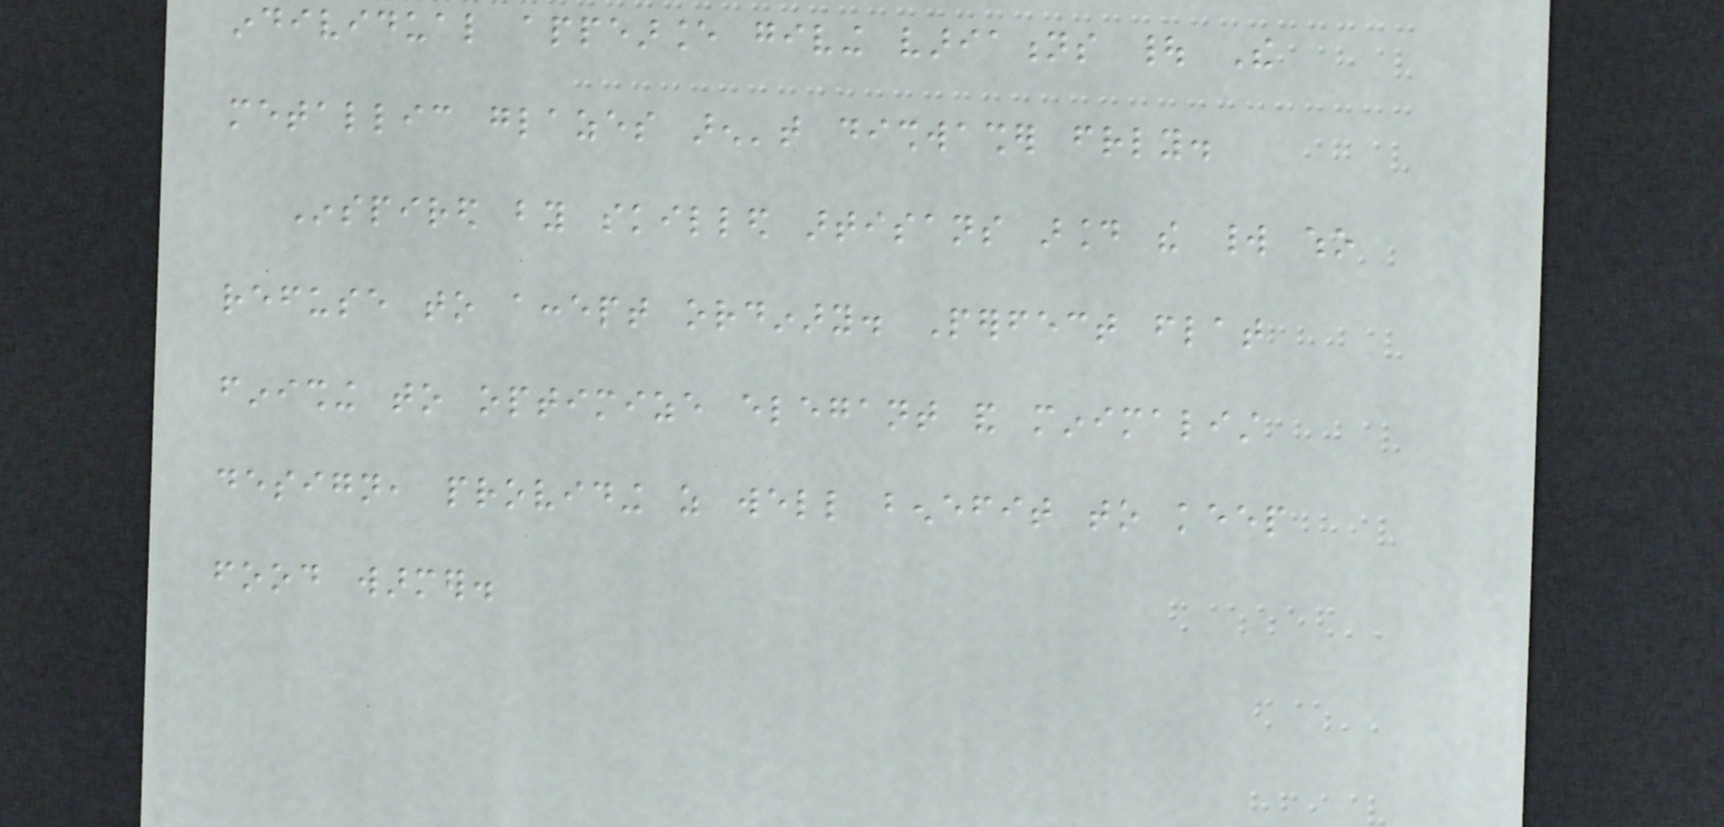individual appearance giving variations | The
metallic glazes aren't dishwasher friendly.
Inspired by skilled artisans around the world who
refuse to accept ordinary. Perfect flat
finishing to optimize elegant and minimalist
design, providing as well benefit to keep
food warmer.
